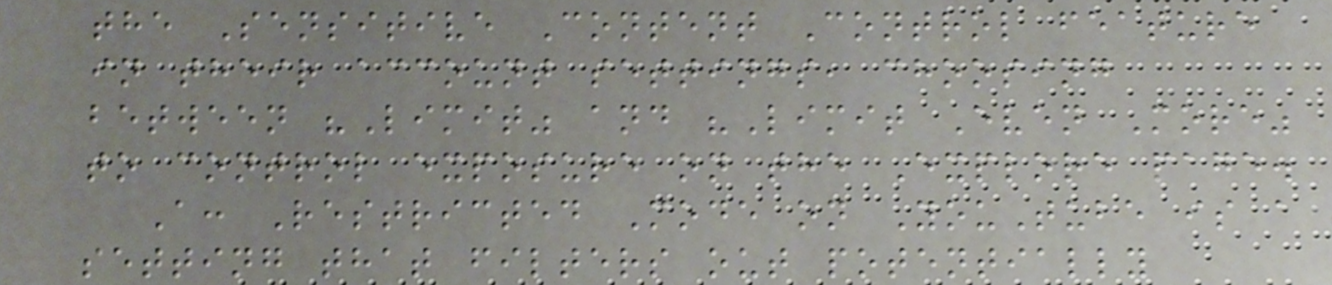the Sensitive Content Control feature
in their account settings, choosing
between "Limit" and "Limit Even More"
to control exposure on the Explore page.
A: Restricted Mode on YouTube is a
setting that filters out potentially
